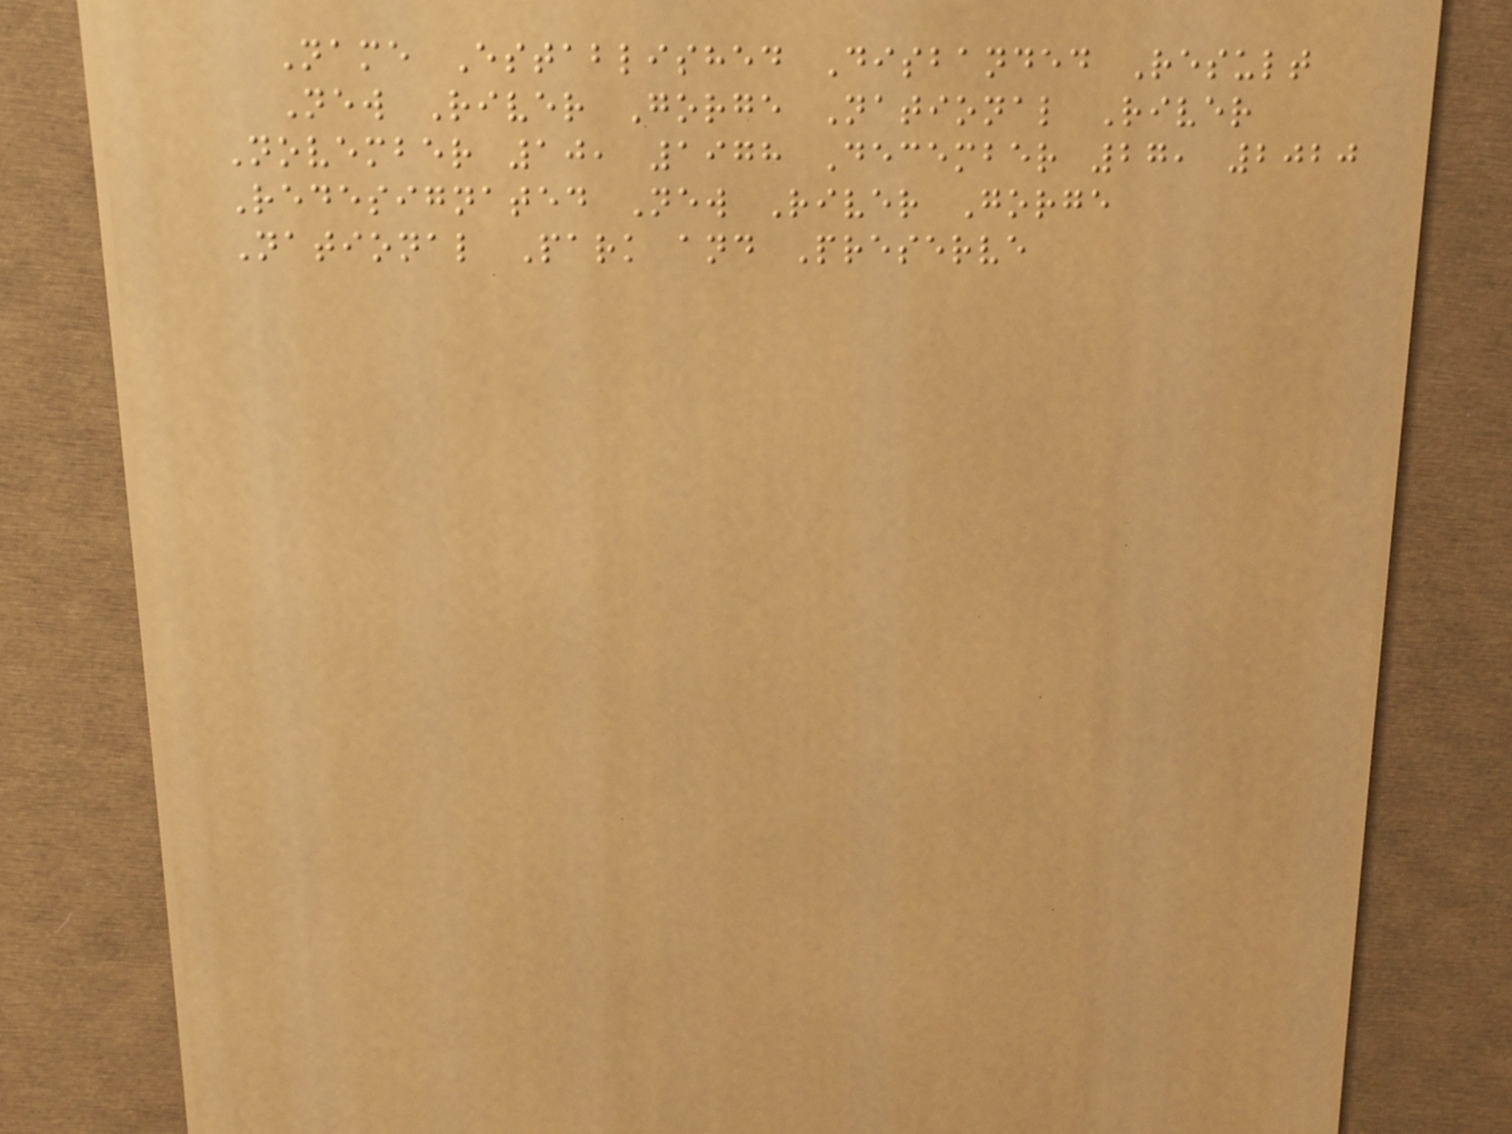Name Established Disbanded Result
New River Gorge National River
November 10, 1978 December 27, 2020
Redesignated New River Gorge
National Park and Preserve
